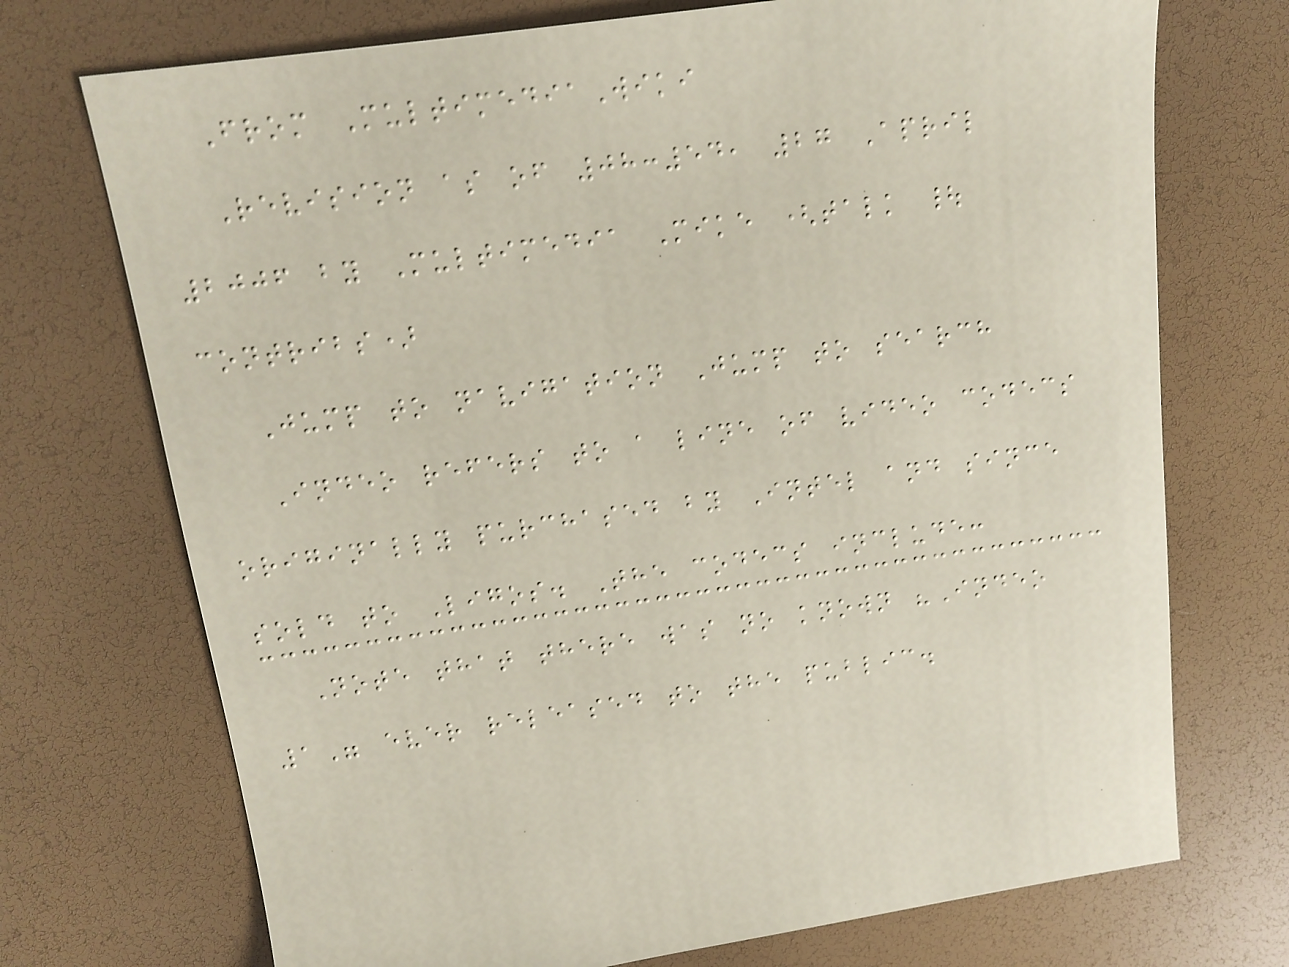From MultimediaWiki
Revision as of 08:54, 27 April
2006 by Multimedia Mike (talk |
contribs)
Jump to navigation Jump to search
Indeo refers to a line of video codecs
originally purchased by Intel and since
sold to Ligos. The codecs include:
Note that there was no known "Indeo
1" ever released to the public.
